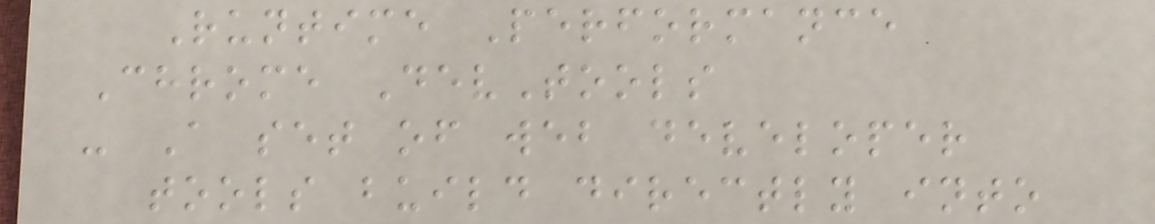Runtime Performance
Chrome DevTools
- A set of web developer
tools build directly into
